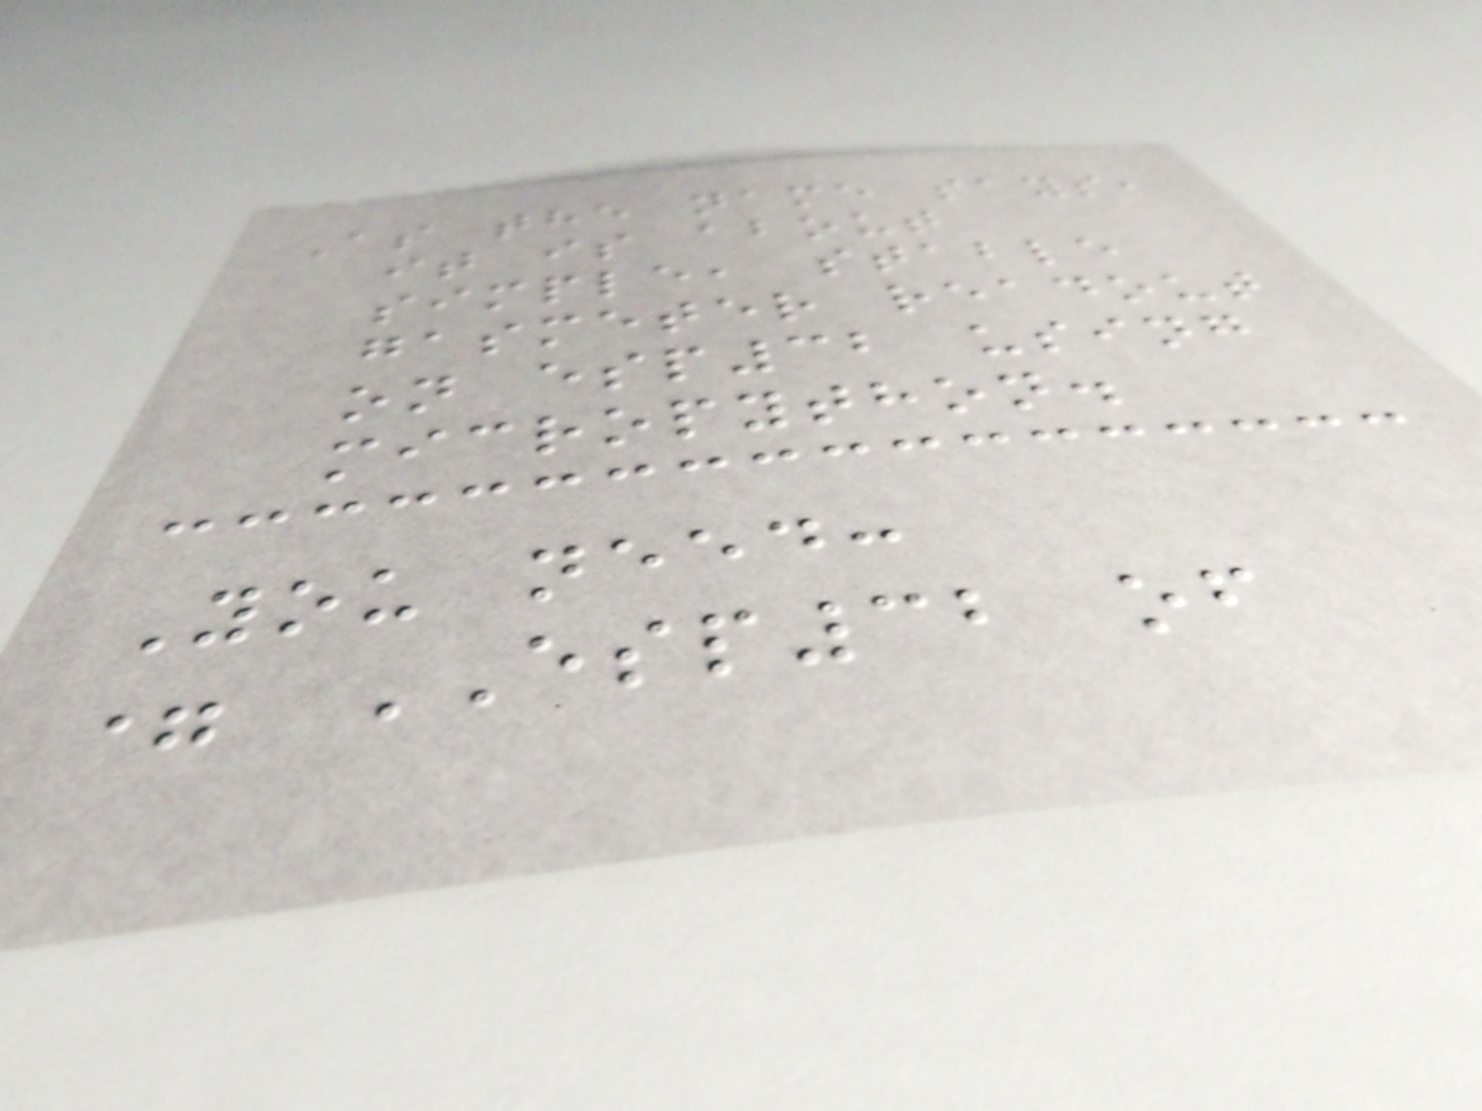As the name says,
it is about
simple, stable
gasmeter readout
on esp32 using
micropython.
You need:
= ESP32 of
